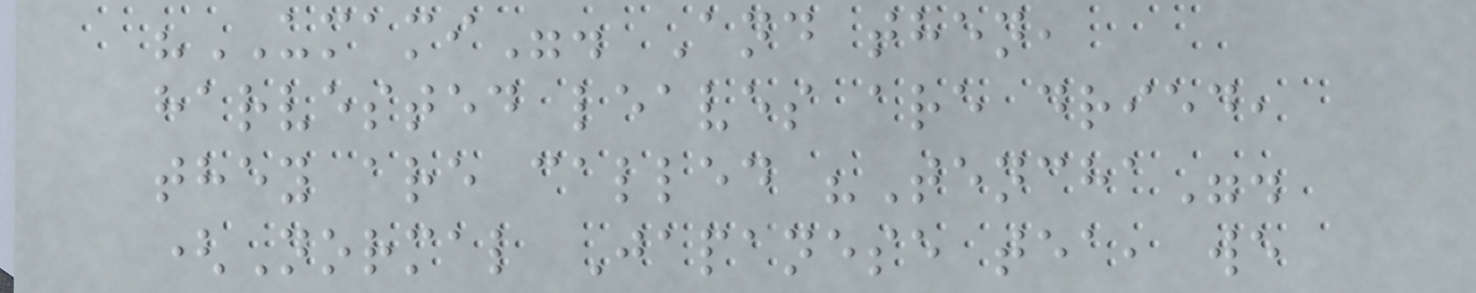"UMAMI". And then,
harvested leaves are dried,
they are called "Tencha".
(Normal Japanese tea, we
